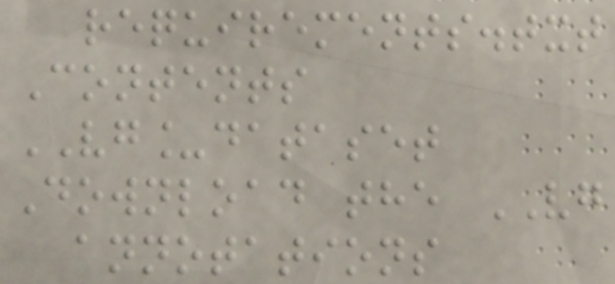requirements.txt
Contents
VG_dataset
Download the VG
annotations
